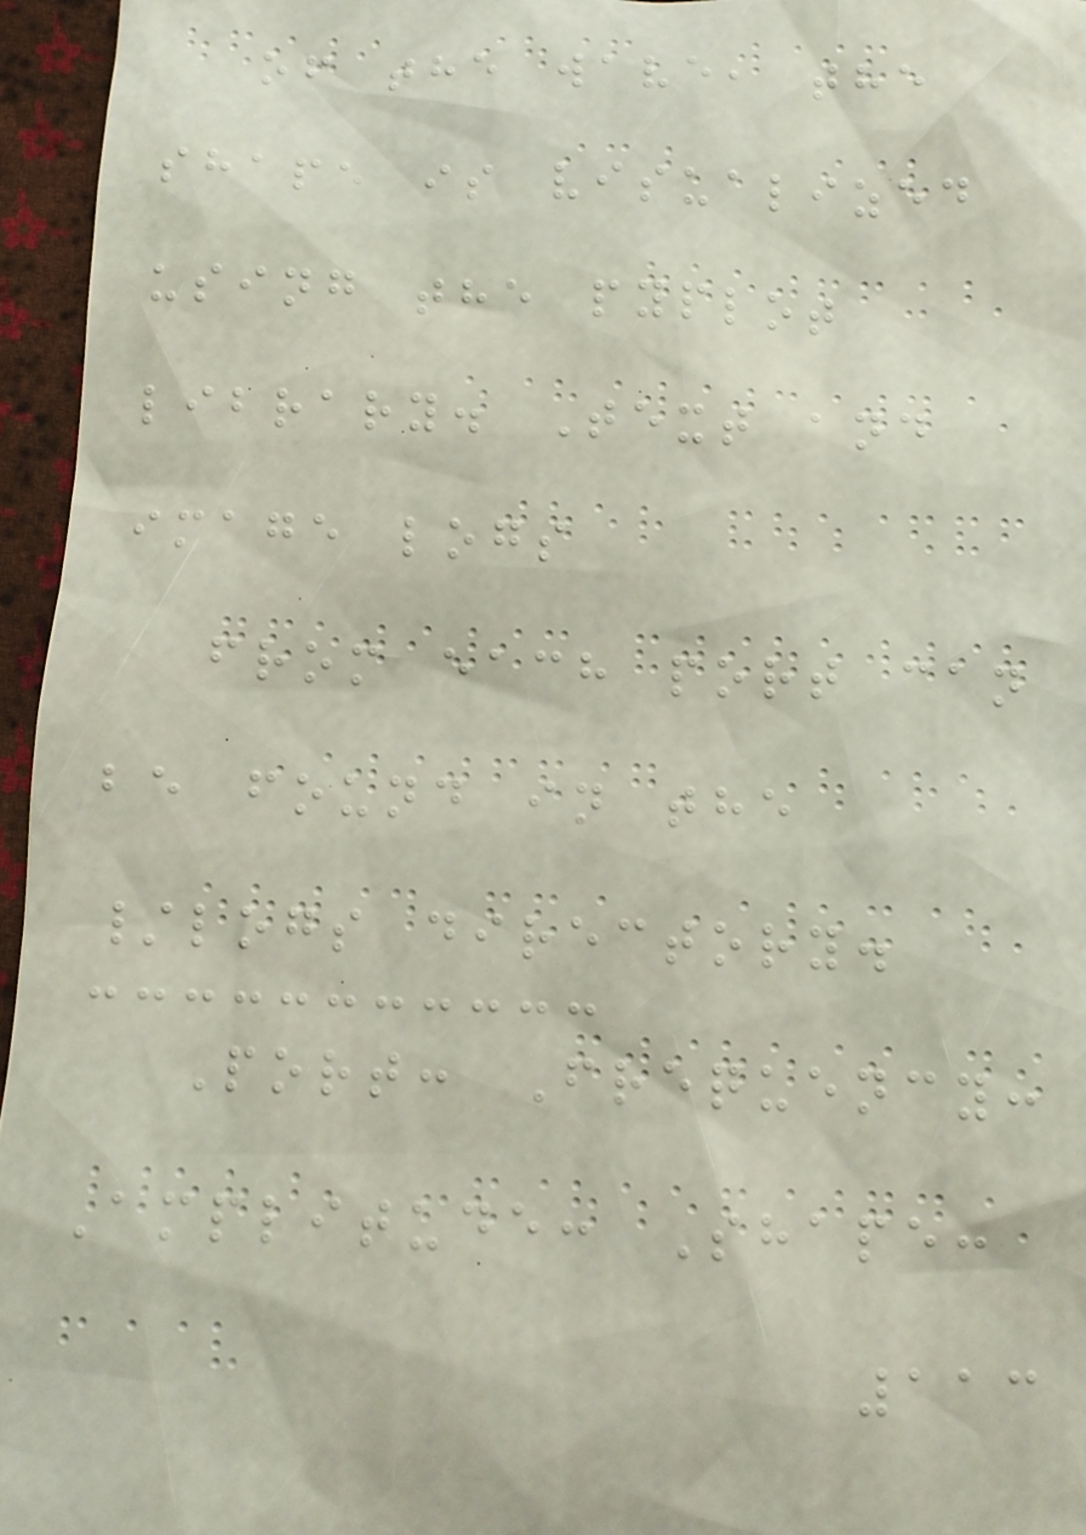of the wave, the
shape is visualized
using the pyplot
library. Text and
image logs
from each port can
be found in the
/logs directory.
Port: Frequency:
Amplitude: Shape:
113
